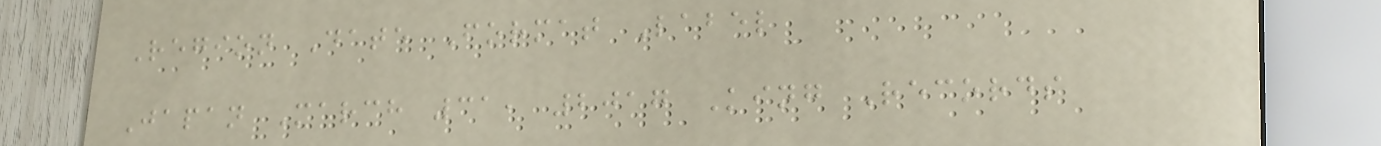Region Date Format Label
Japan March 31, 2017 King Records
